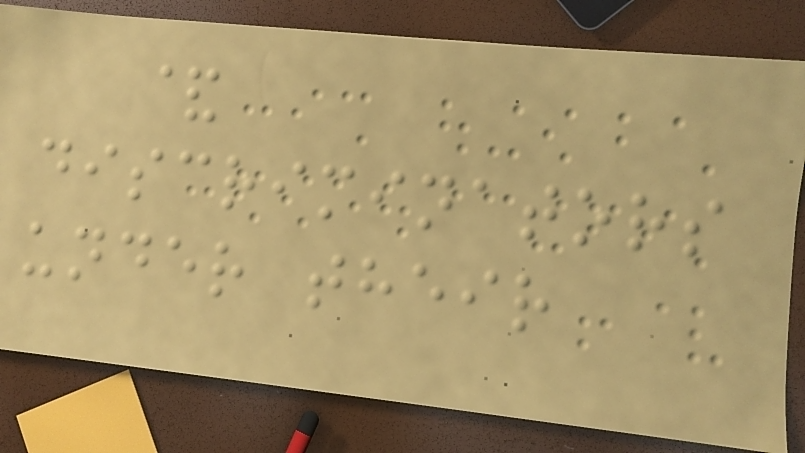&
discriminators
under their
